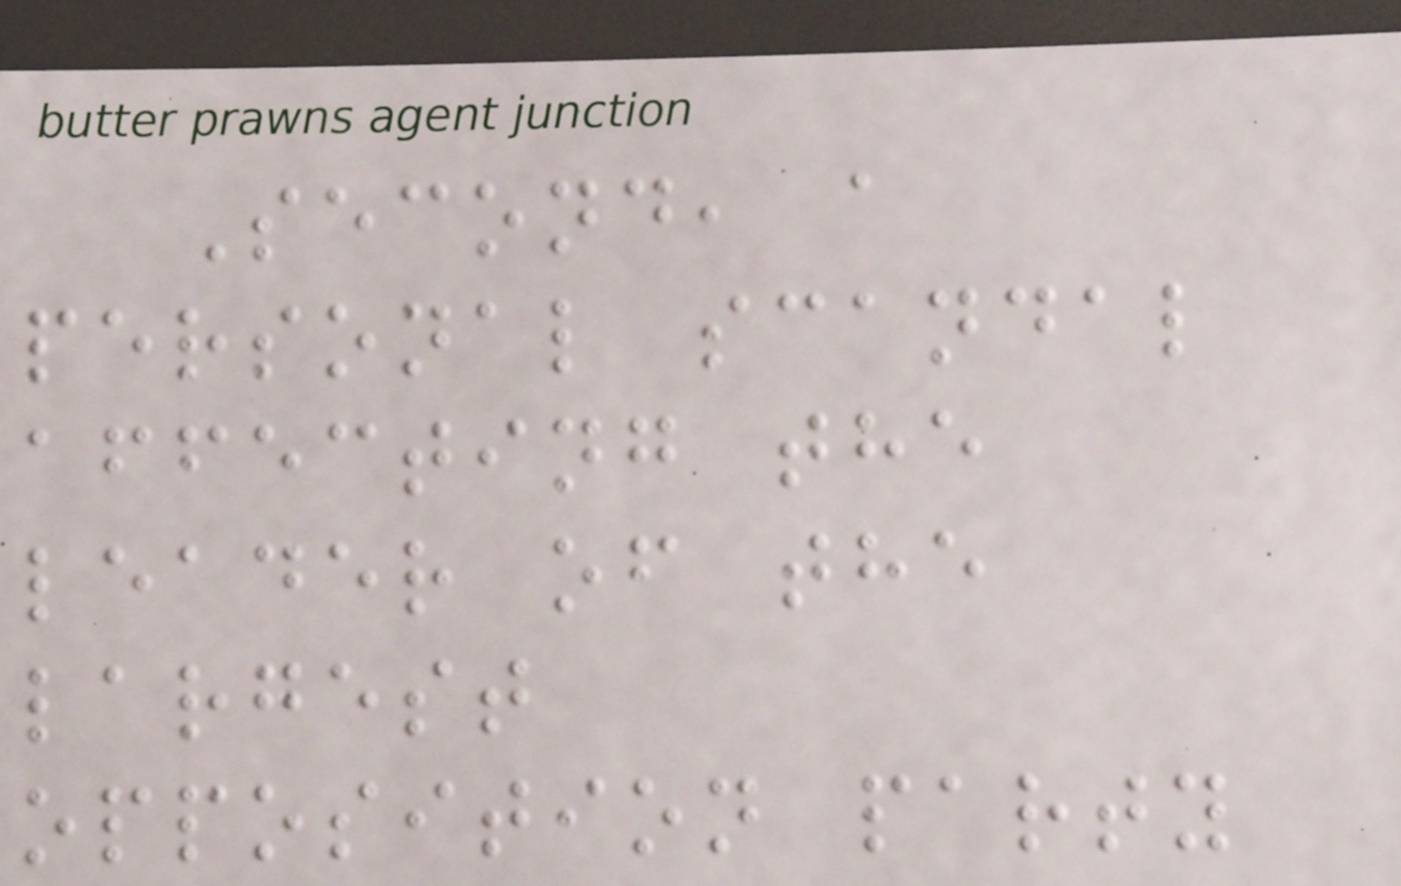Second, a
personal scandal
affecting the
leader of the
largest
opposition party
